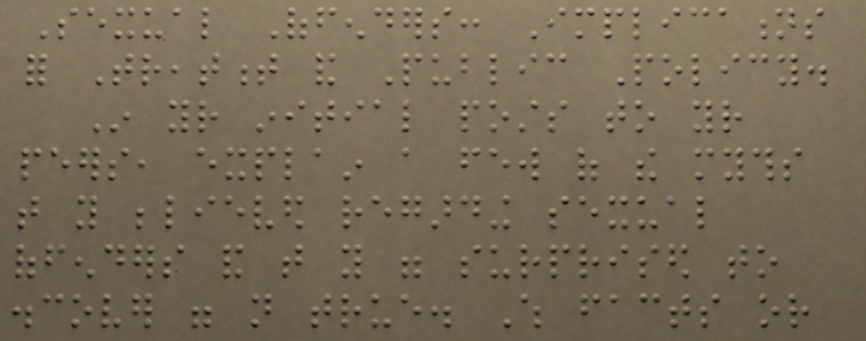Sexual Offenders: Implications
for Treatment and Public Policy.
In your initial posts to your
peers, explain a few of the myths
that you believed regarding sexual
offenders and that you were surprised to
discover were not true. Which facts or
